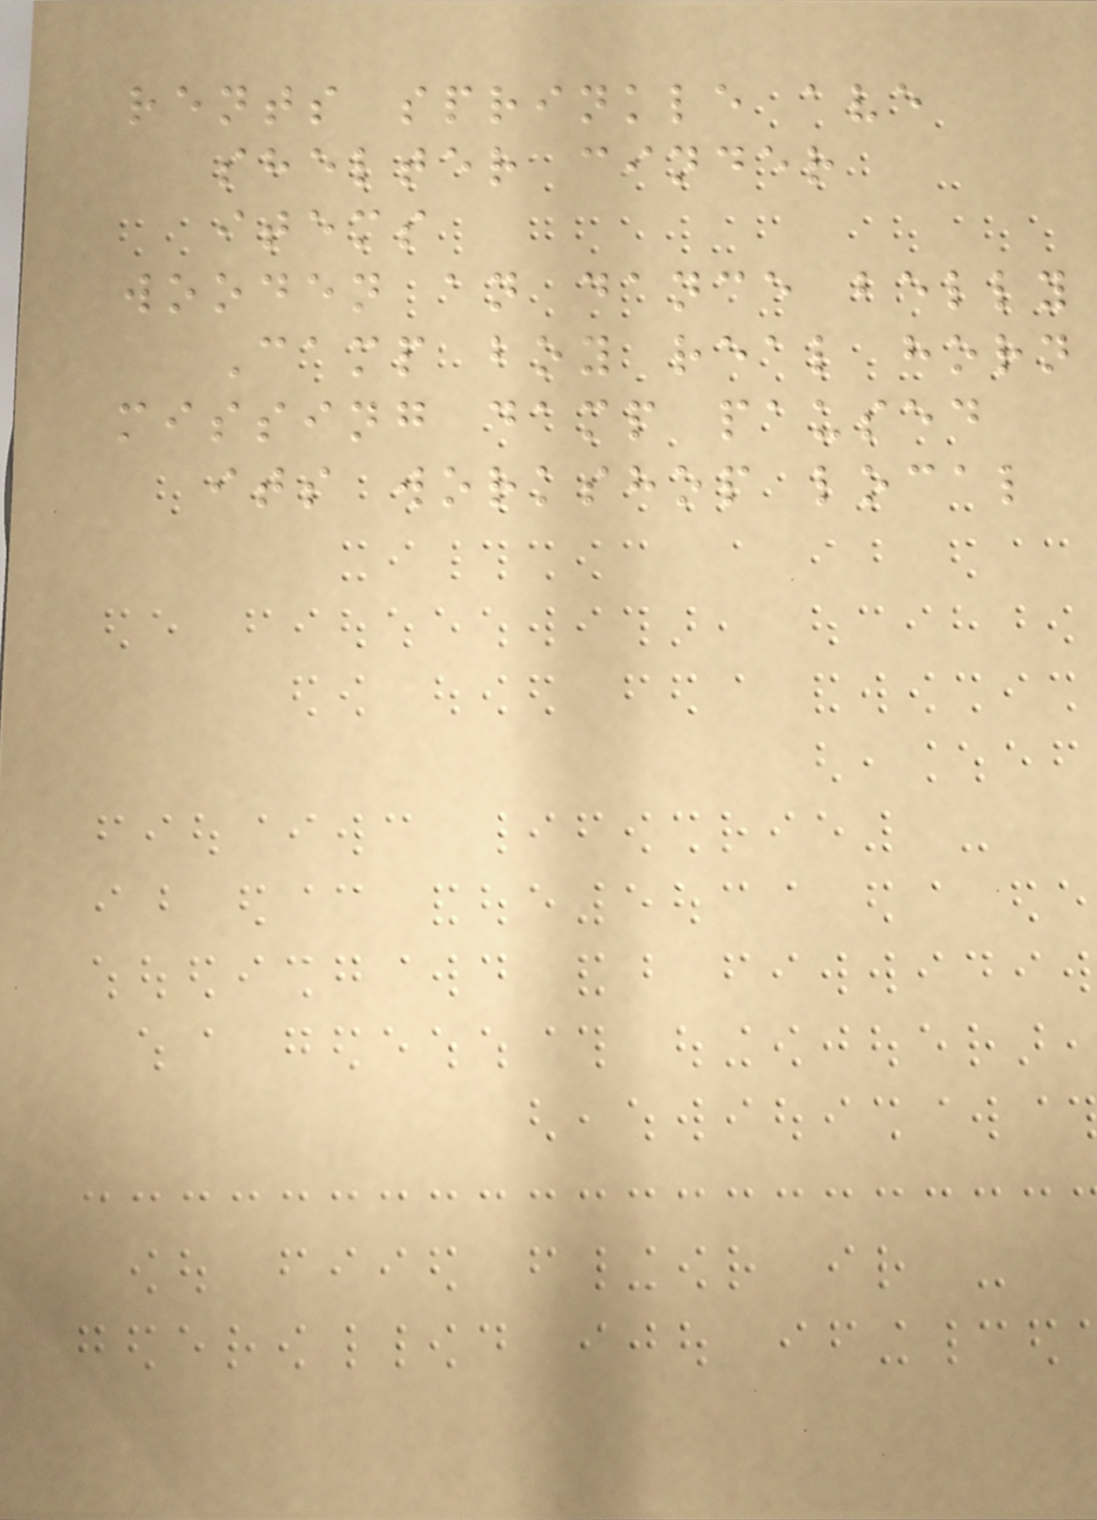rents sprinkle ave
shelter cinder
items
wooden an dance belly
Camp boy real horn
missing damp paused
its workshop local
